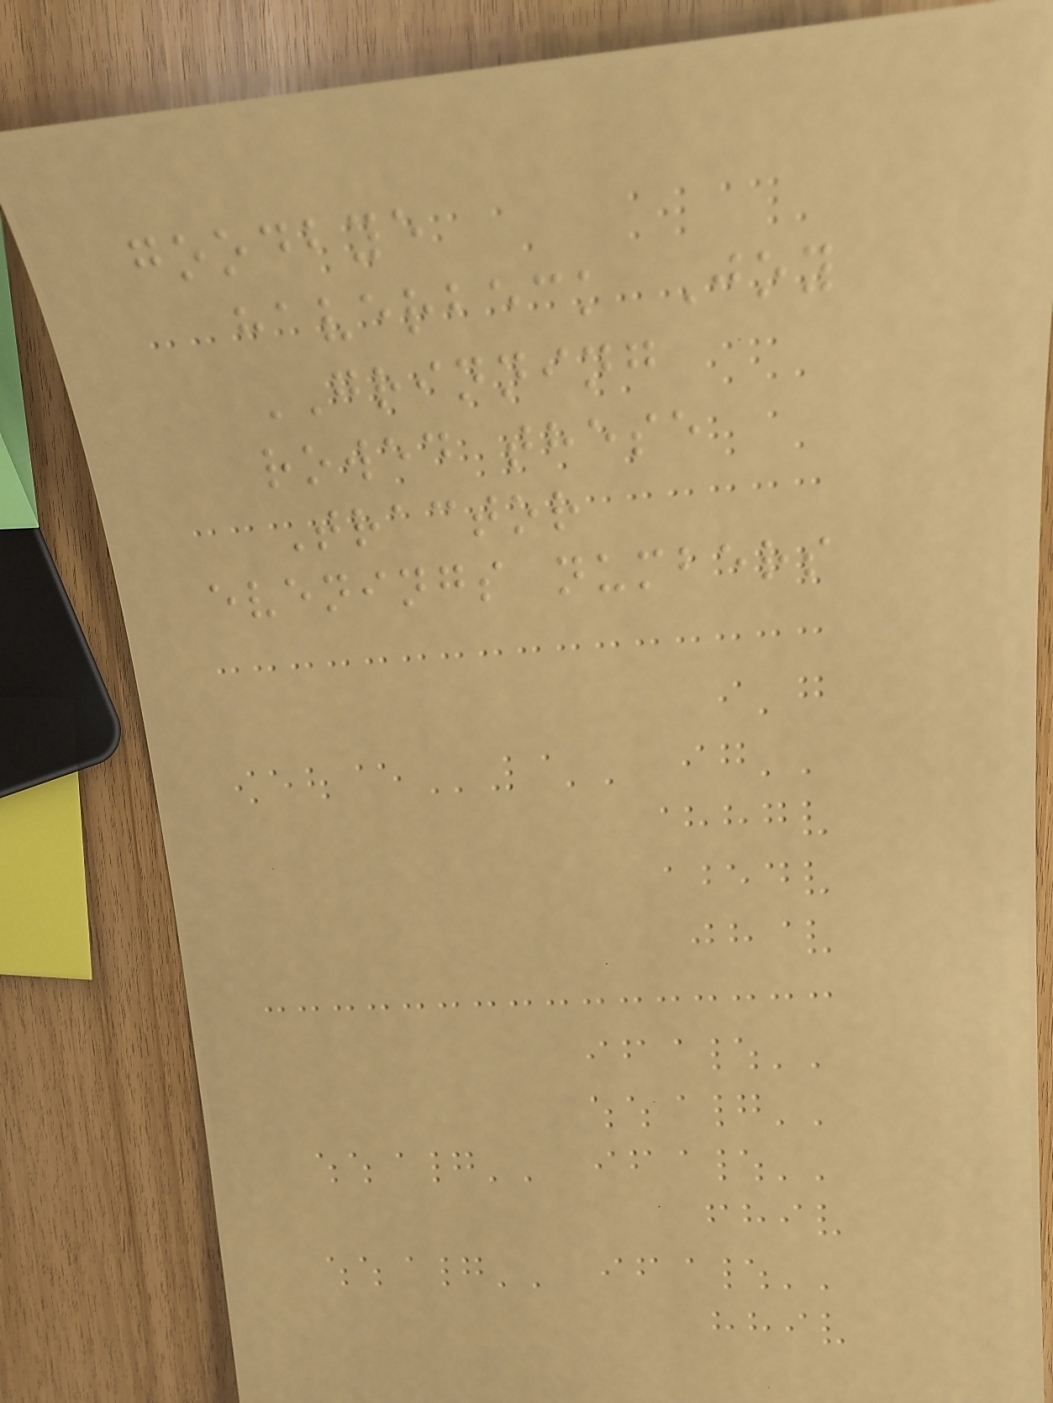goodbye
haverbeck Joy
GRINNING
rowed these
Tractor
evenings numbers
